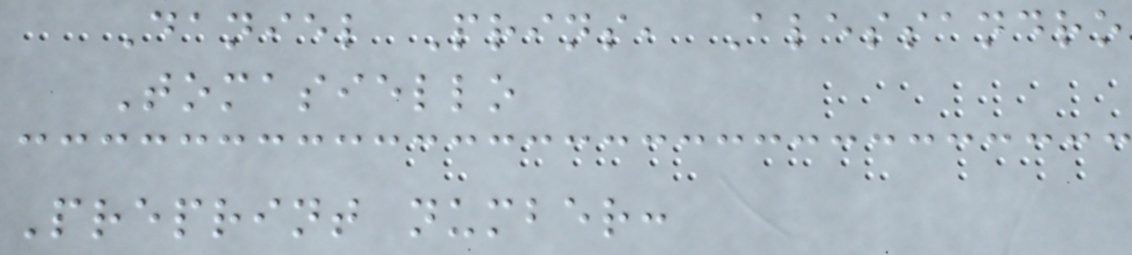Daniel Prins, Alessandro
Tomasiello
Preprint number:
